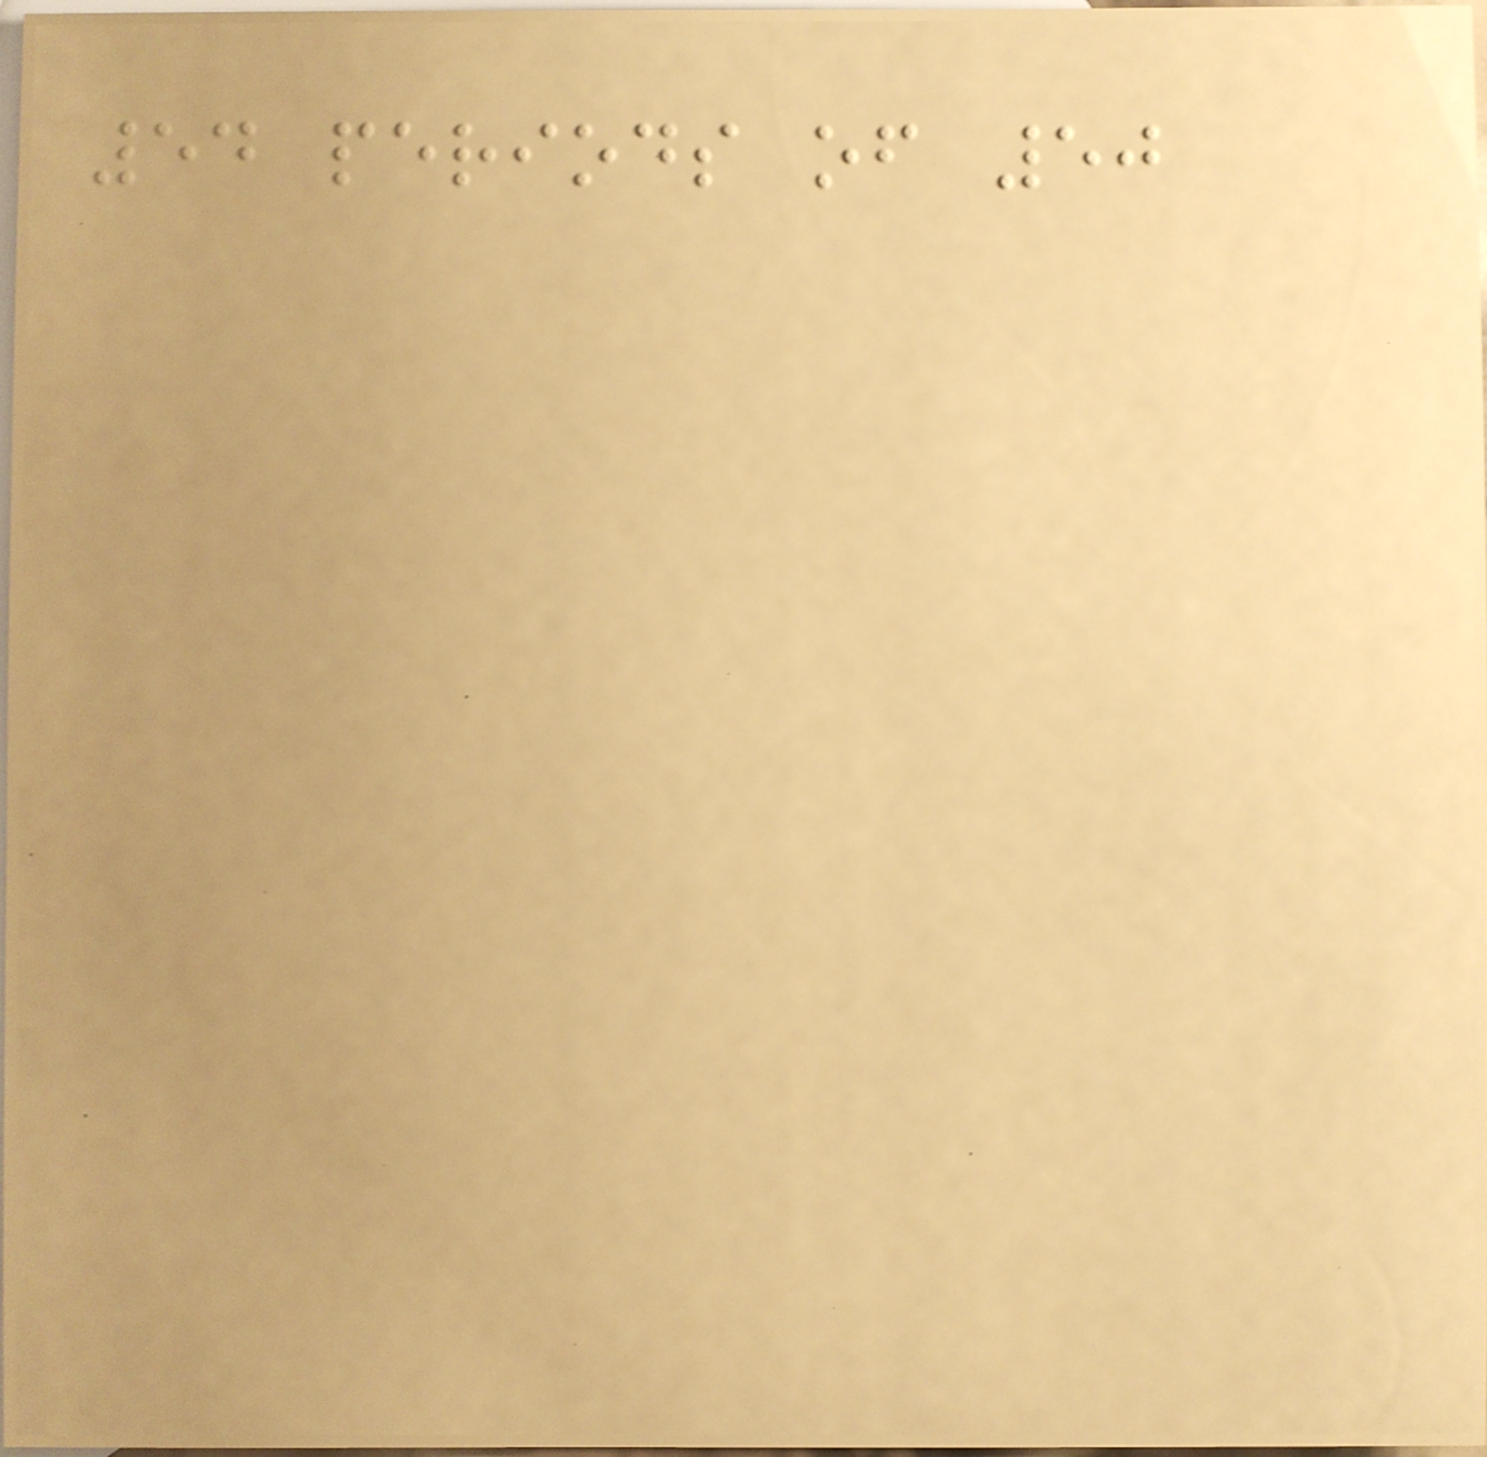54 periods of 50
